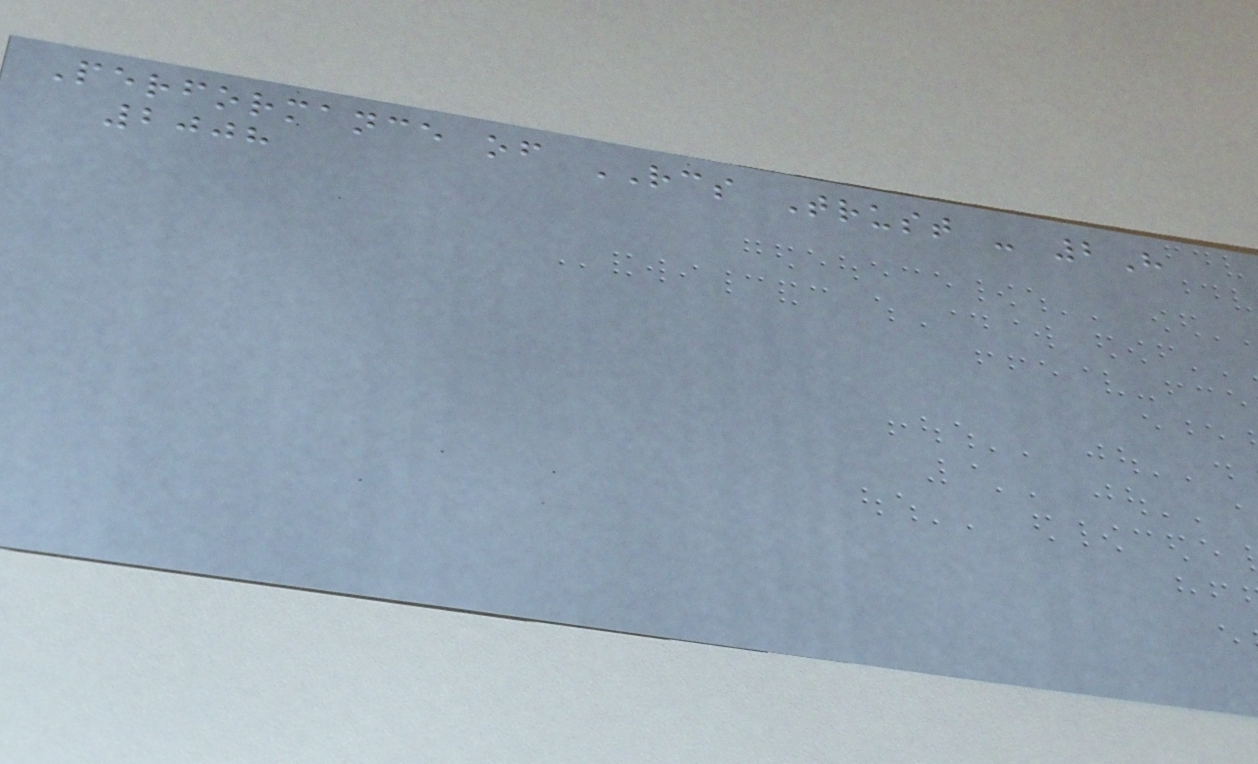Performance of RCS Trust - 2H
2008
